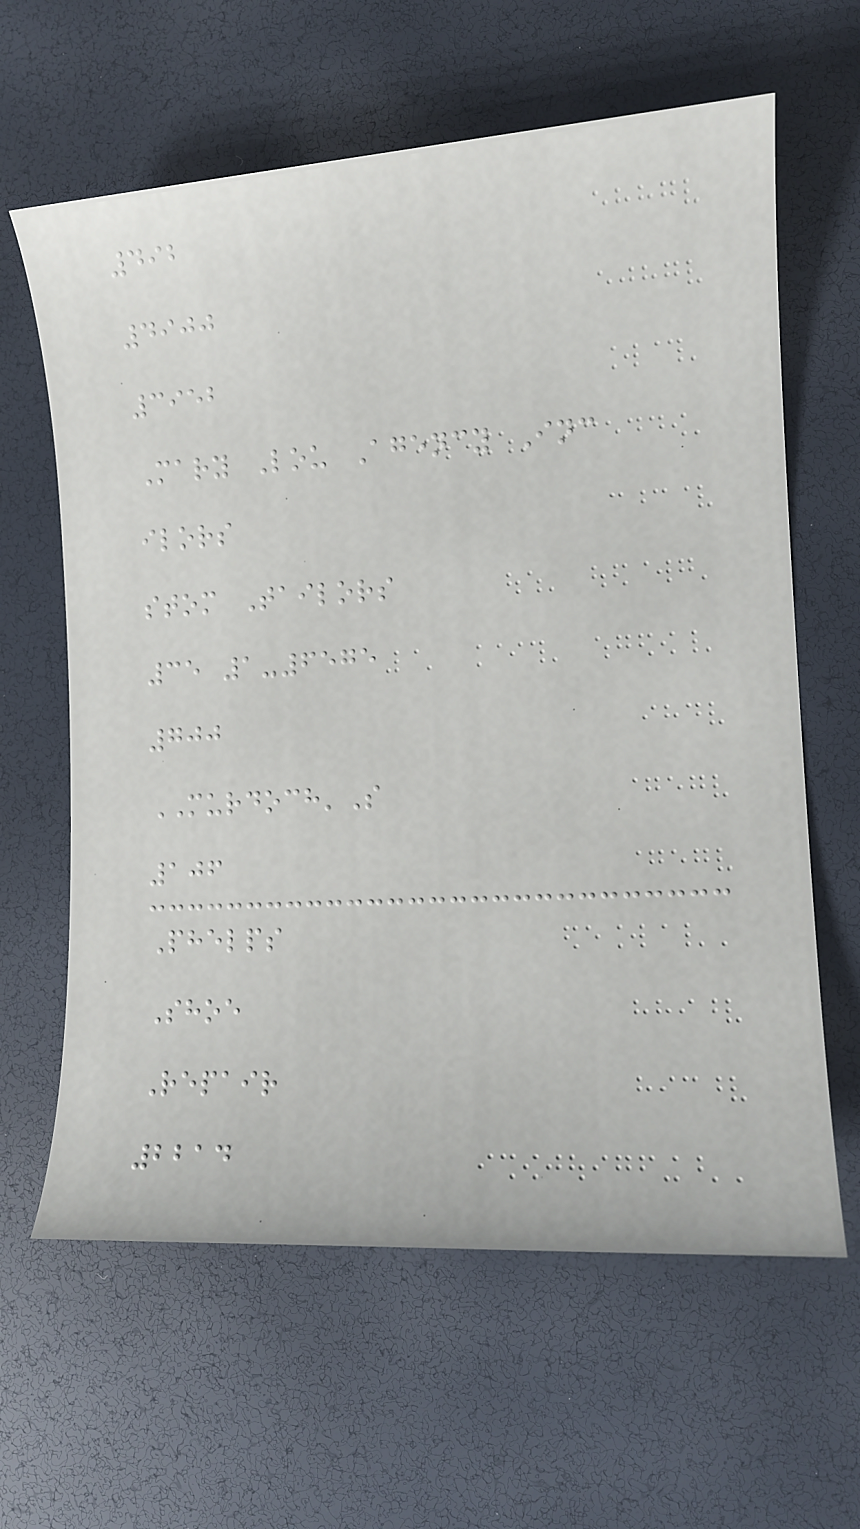492
4900
3952
Mary Lou Agency Inc
ilors
stom Tailors
35 1-6575
700
MURDOCH'S
106
Phelps
Shoe
Repair
2214
